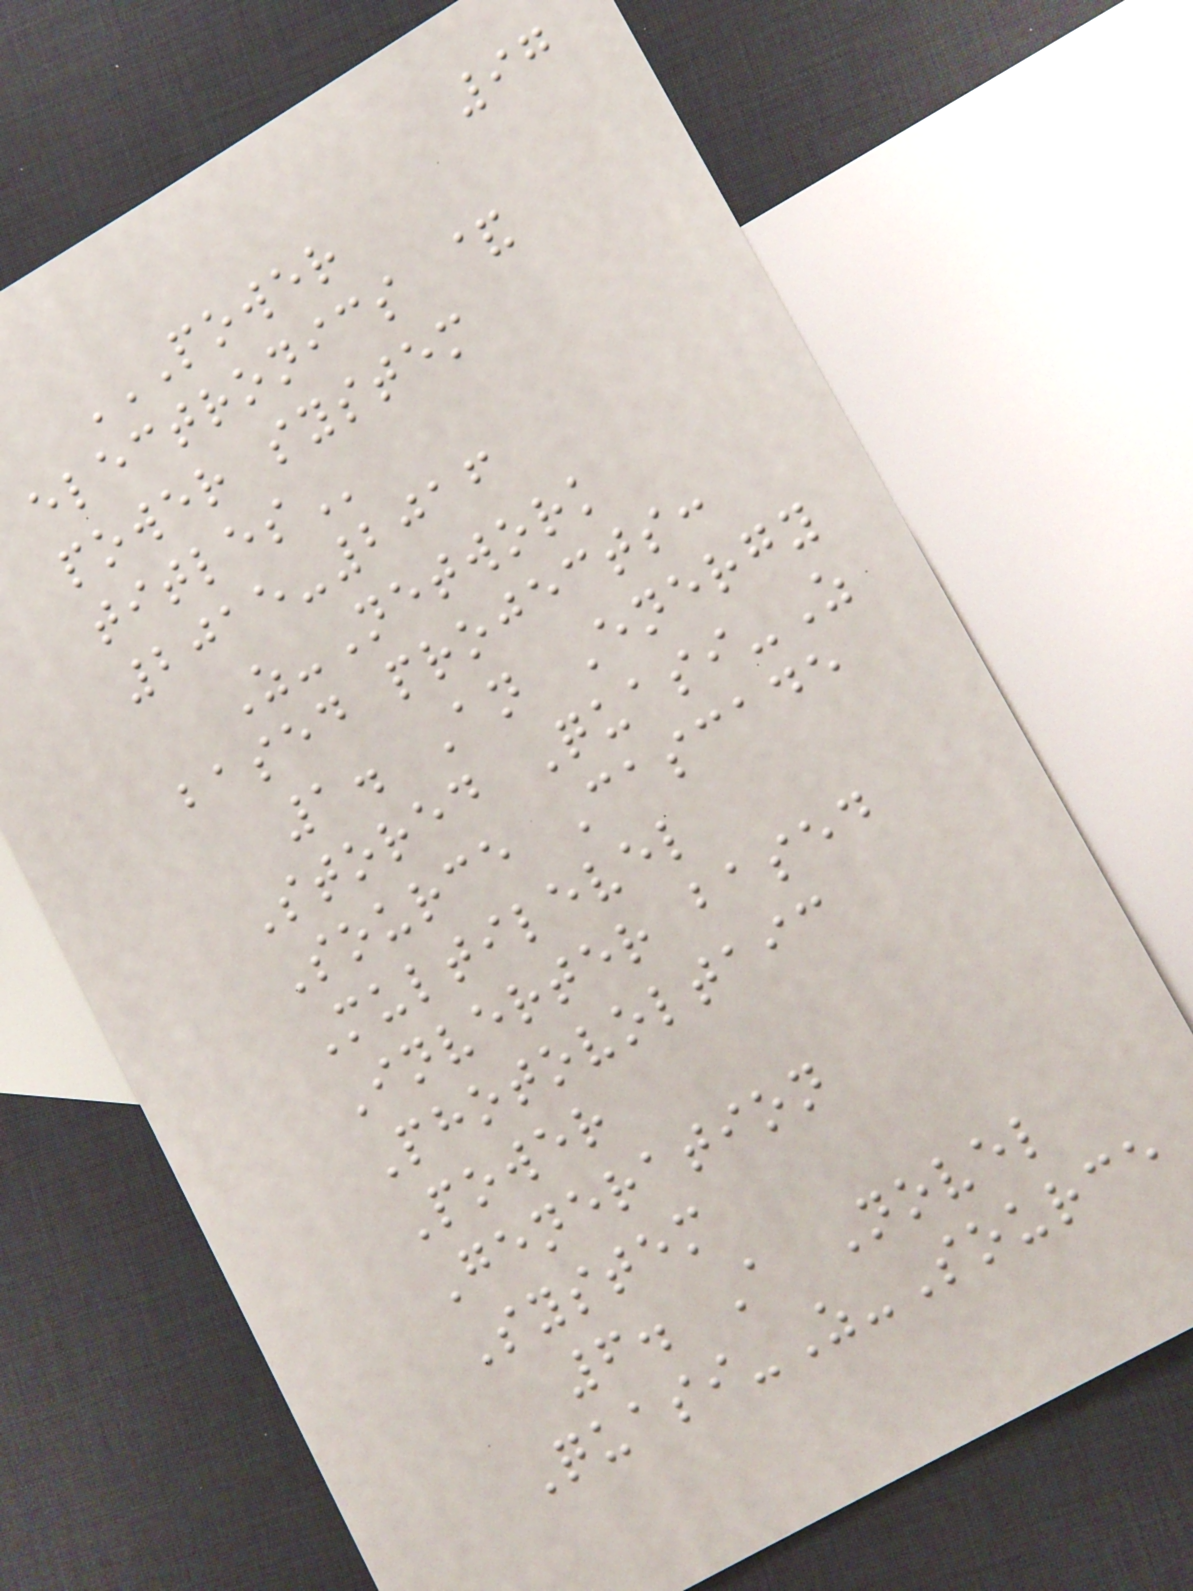97
POWER
ELECTRONICS &
POWER SYSTEM
TITLES
2015-2016
Z-Network
based projects:
1. An Energy
Stored Quasi-Z
Source Cascade
Multilevel
Inverter based
Photovoltaic
Power
Generation
System
6. A Novel
Quasi-Z-Source
